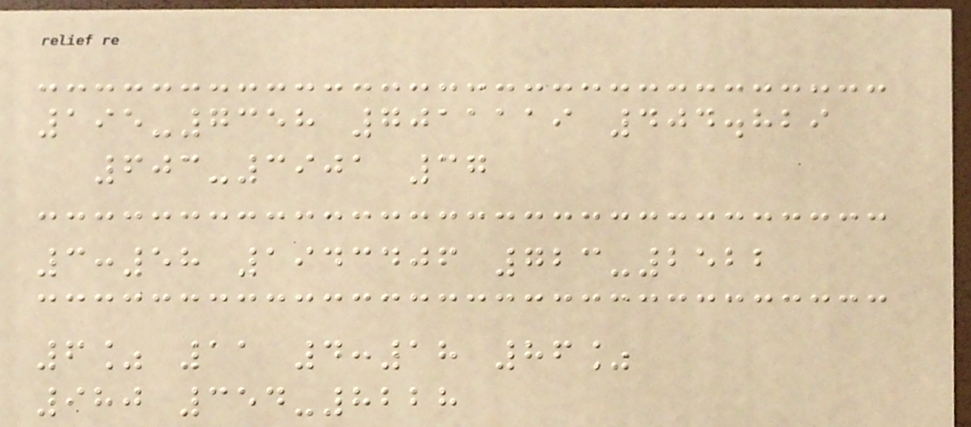195-7358 7011119 404.829
603-3901 37
3:58 1943406 723-2522
6% 11 4:18 86%
980 354-8228
